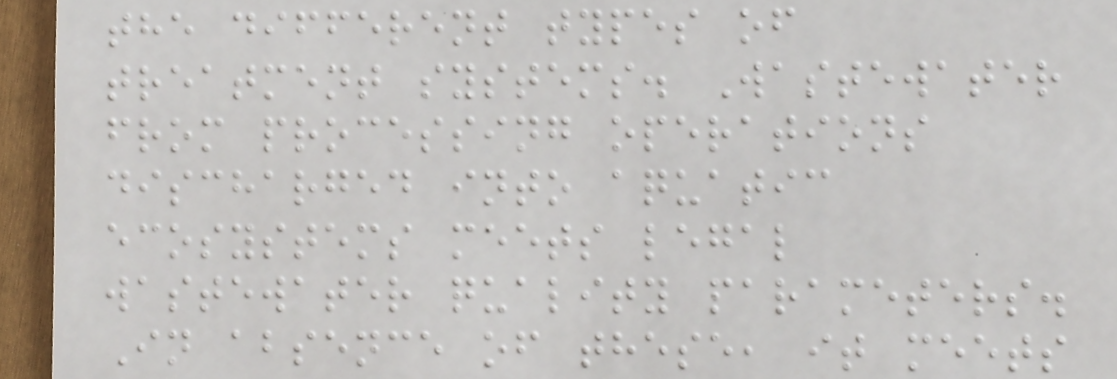the different types of
treatment systems. Wastewater
from processing operations
discharged into aquatic
ecosystems meets legal
wastewater quality parameters.
In absence of these, it meets
